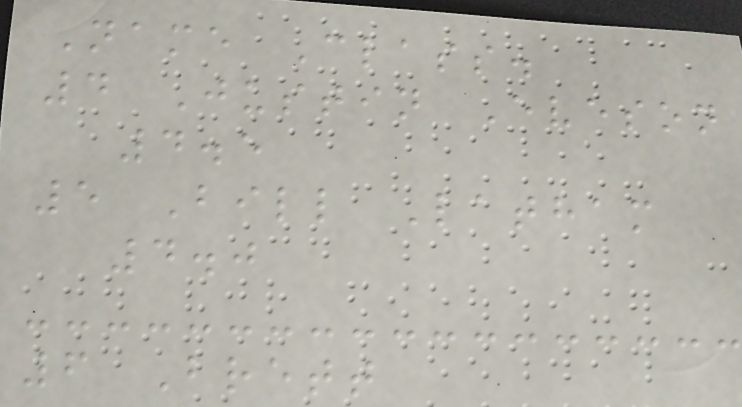Name Class.
4 Justin Eveson
4.5
5 Bill Latham
4.0
6 Brett
